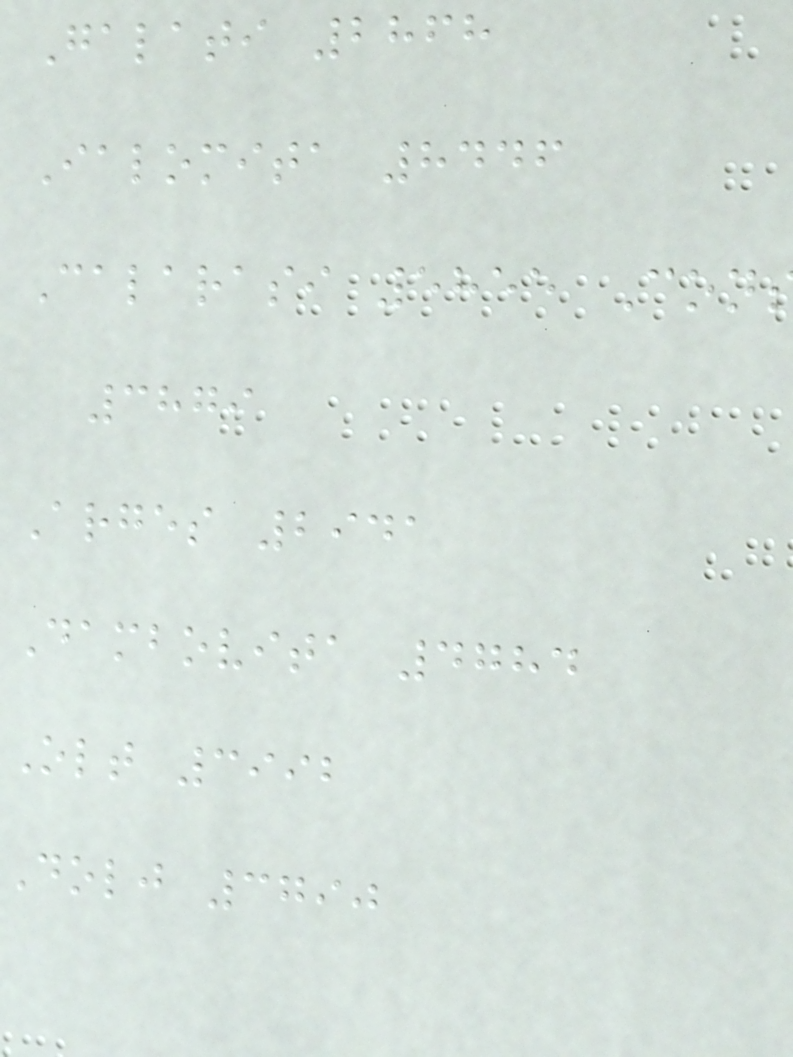Galati 2868
Ialomita 8446
Calarasi 5855 Con
3879
Arges 2941
Dambovita 4784
Olt 3992
Dolj 3790
